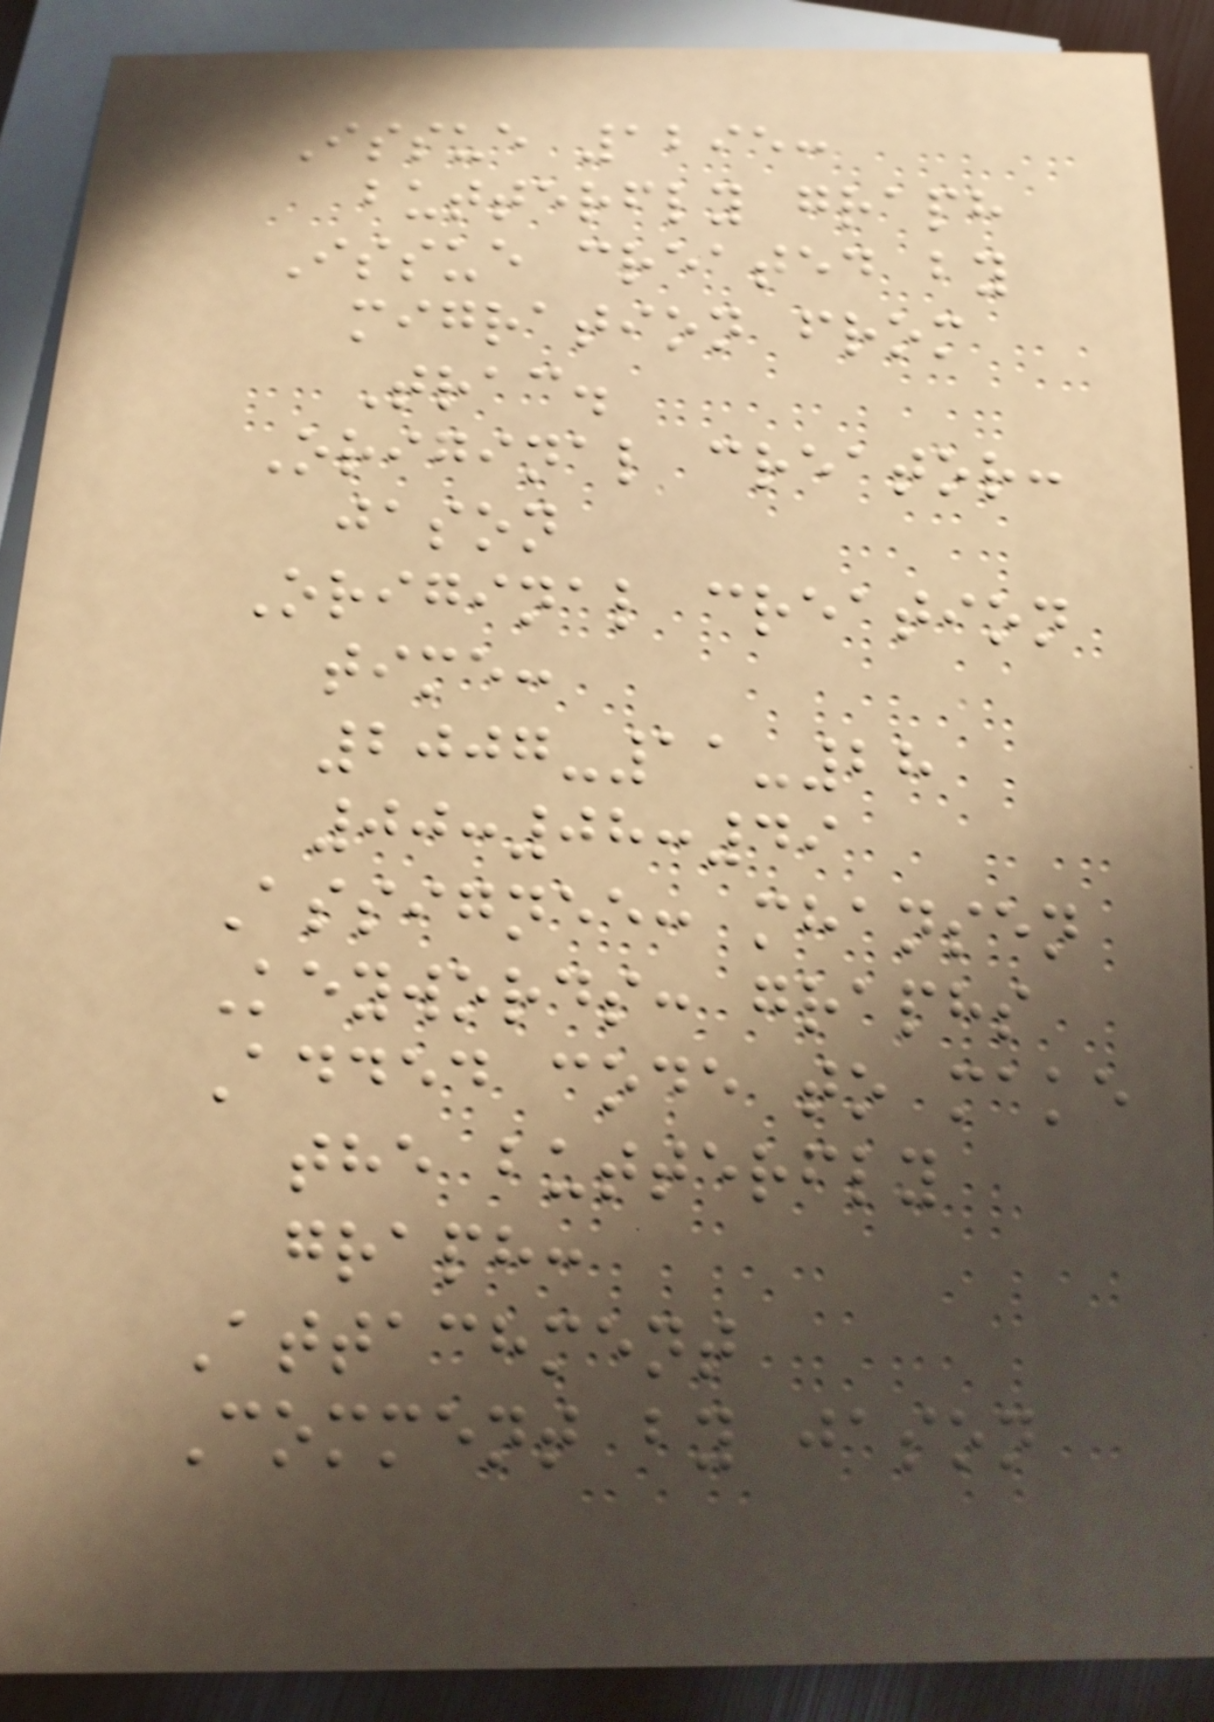Issue 1295:
butterfly graph
Issue created by
migration from
Trac.
Original creator:
jason
Original creation
time:
2007-11-28
00:08:49
Assignee: mhansen
Keywords: graphs
Added code to make
the butterfly
graph:
Attachment
Comment by jason
